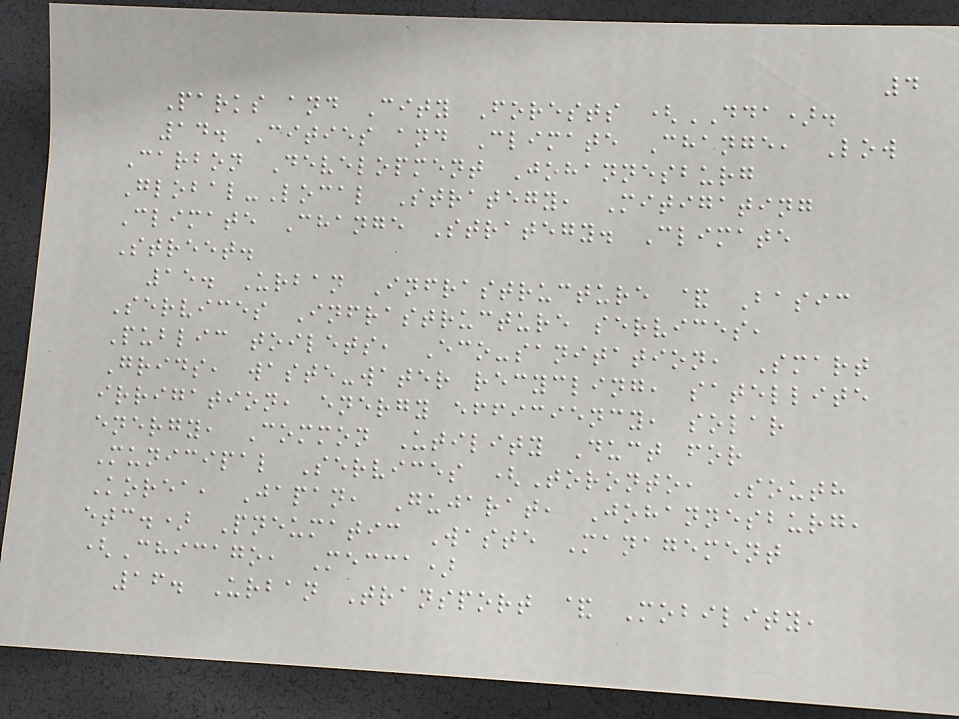4
Parks and City Forests (DDA).
14. Cities and Climate Change, Low
Carbon Development Johannesburg
Global-Local Strategy, Mitigating
Climate Change Strategy. Climate
Street.
15. Urban Infrastructure & Basic
Services Infrastructure services,
Public toilets, Eco-sanitation, Smart
Grids, waste-water recycling, satellite
irrigation, energy efficiency, solar
energy, Common Utility Duct for
Municipal Services (Toronto, South
Korea, Japan, Gujarat, Johannesburg,
etc.) Pneumatic Waste Management
(Chicago, Mecca)
16. Urban Transport & Mobility,
